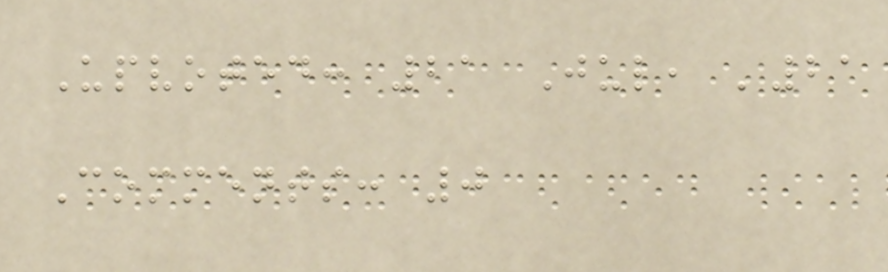Upvoted: 21 Jul, '21
Comments: 0
